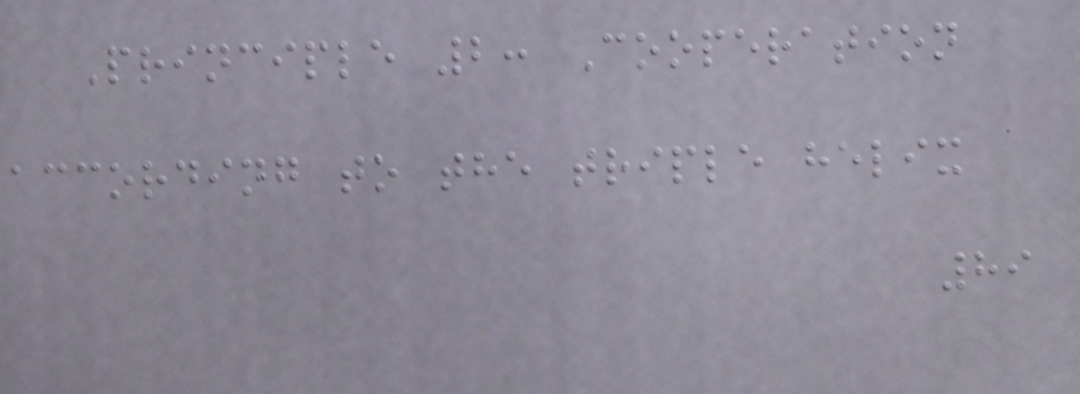Principle 2: Cooperation
according to the triple helix
89
